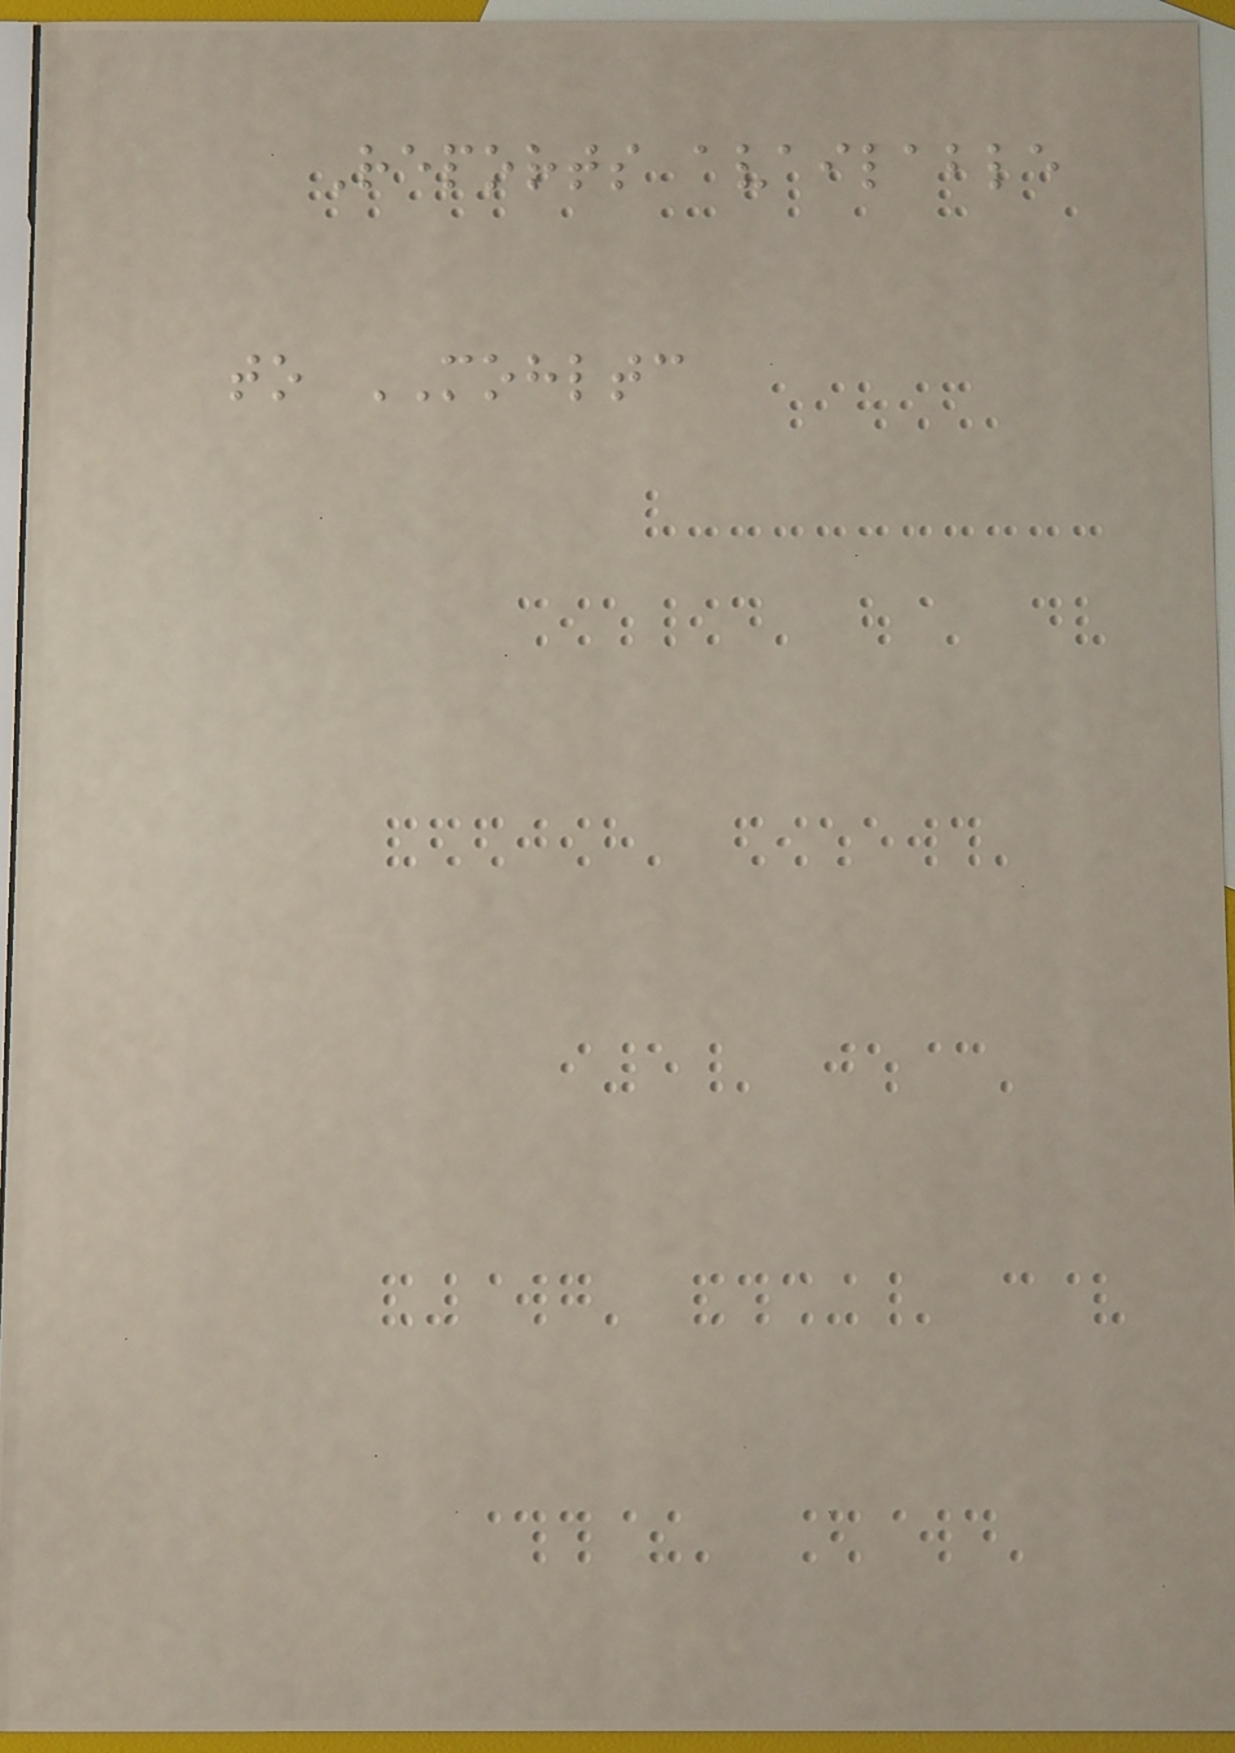Reports available
to MOHLTC
